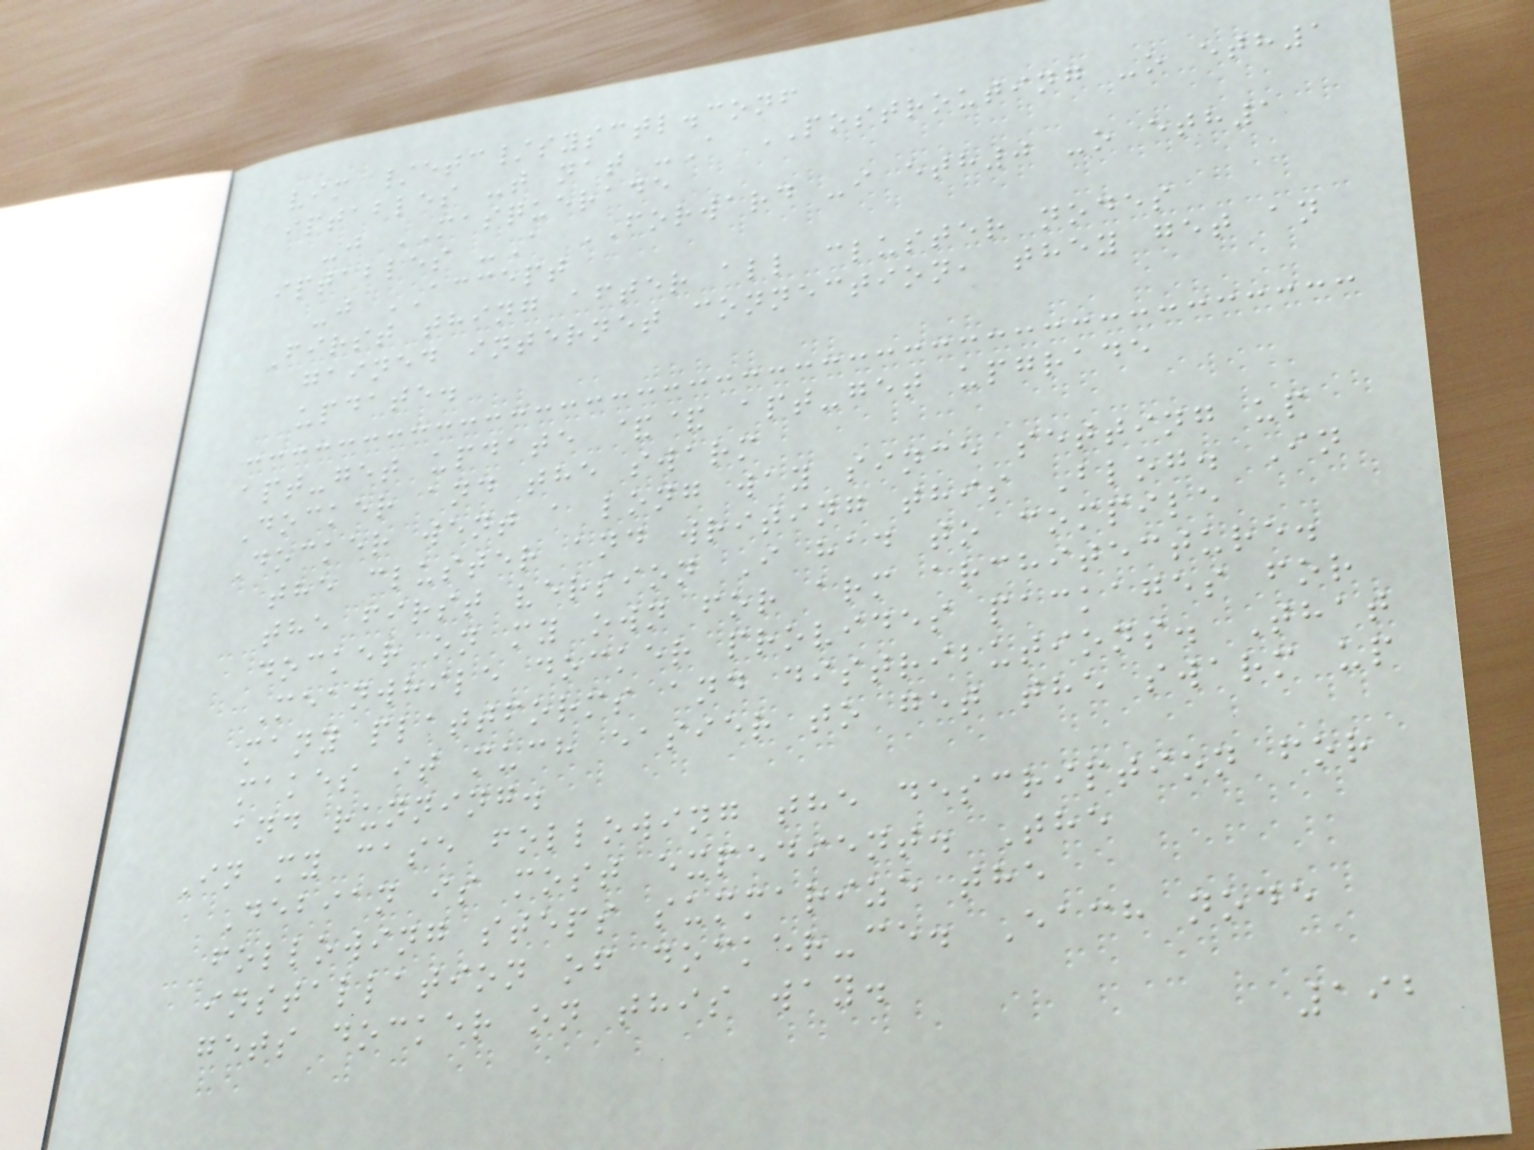vim /etc/sysctl.conf
iptables -t nat -A POSTROUTING -o eth1
-j MASQUERADE
iptables -A FORWARD -i eth0 -o eth1
-j ACCEPT
First thing after all cluster nodes
gained internet connection, they get an
update.
apt-get update && apt-get upgrade
Docker and the swarm
Docker went a long way since setting up
the cluster and writing this Blog. In
the first version I had to compile
docker on my own for arm architecture.
Meanwhile docker provides packages for
many plattforms and distributions. That
makes it much easier to get the swarm up
and running.
In my case following the description for
Debian is most expedient. The
following steps summarize the
installation of docker-ce. Each node
gets docker on this way.
192
